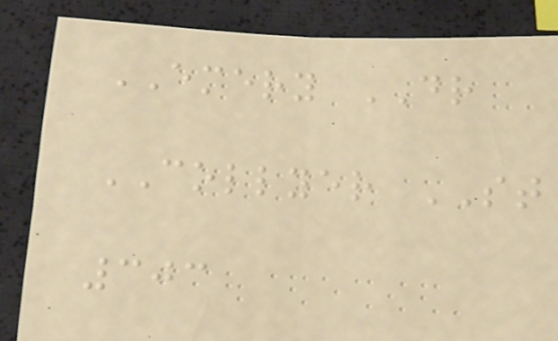EMERY DR
COLLYER ST
303
